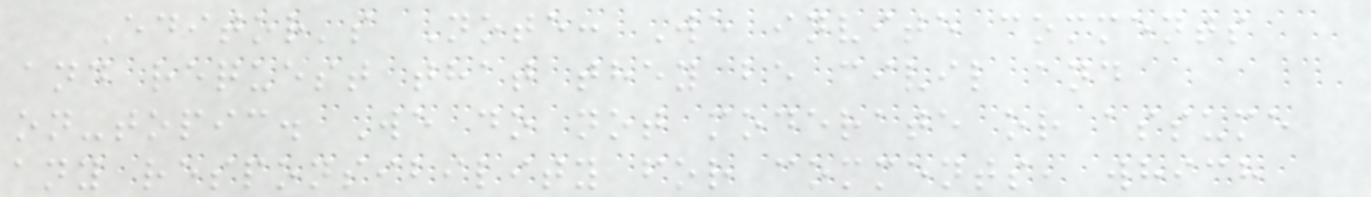Editor's Note: We invite comments
and request that they be civil and
on-topic. We do not moderate or assume
any responsibility for comments, which
